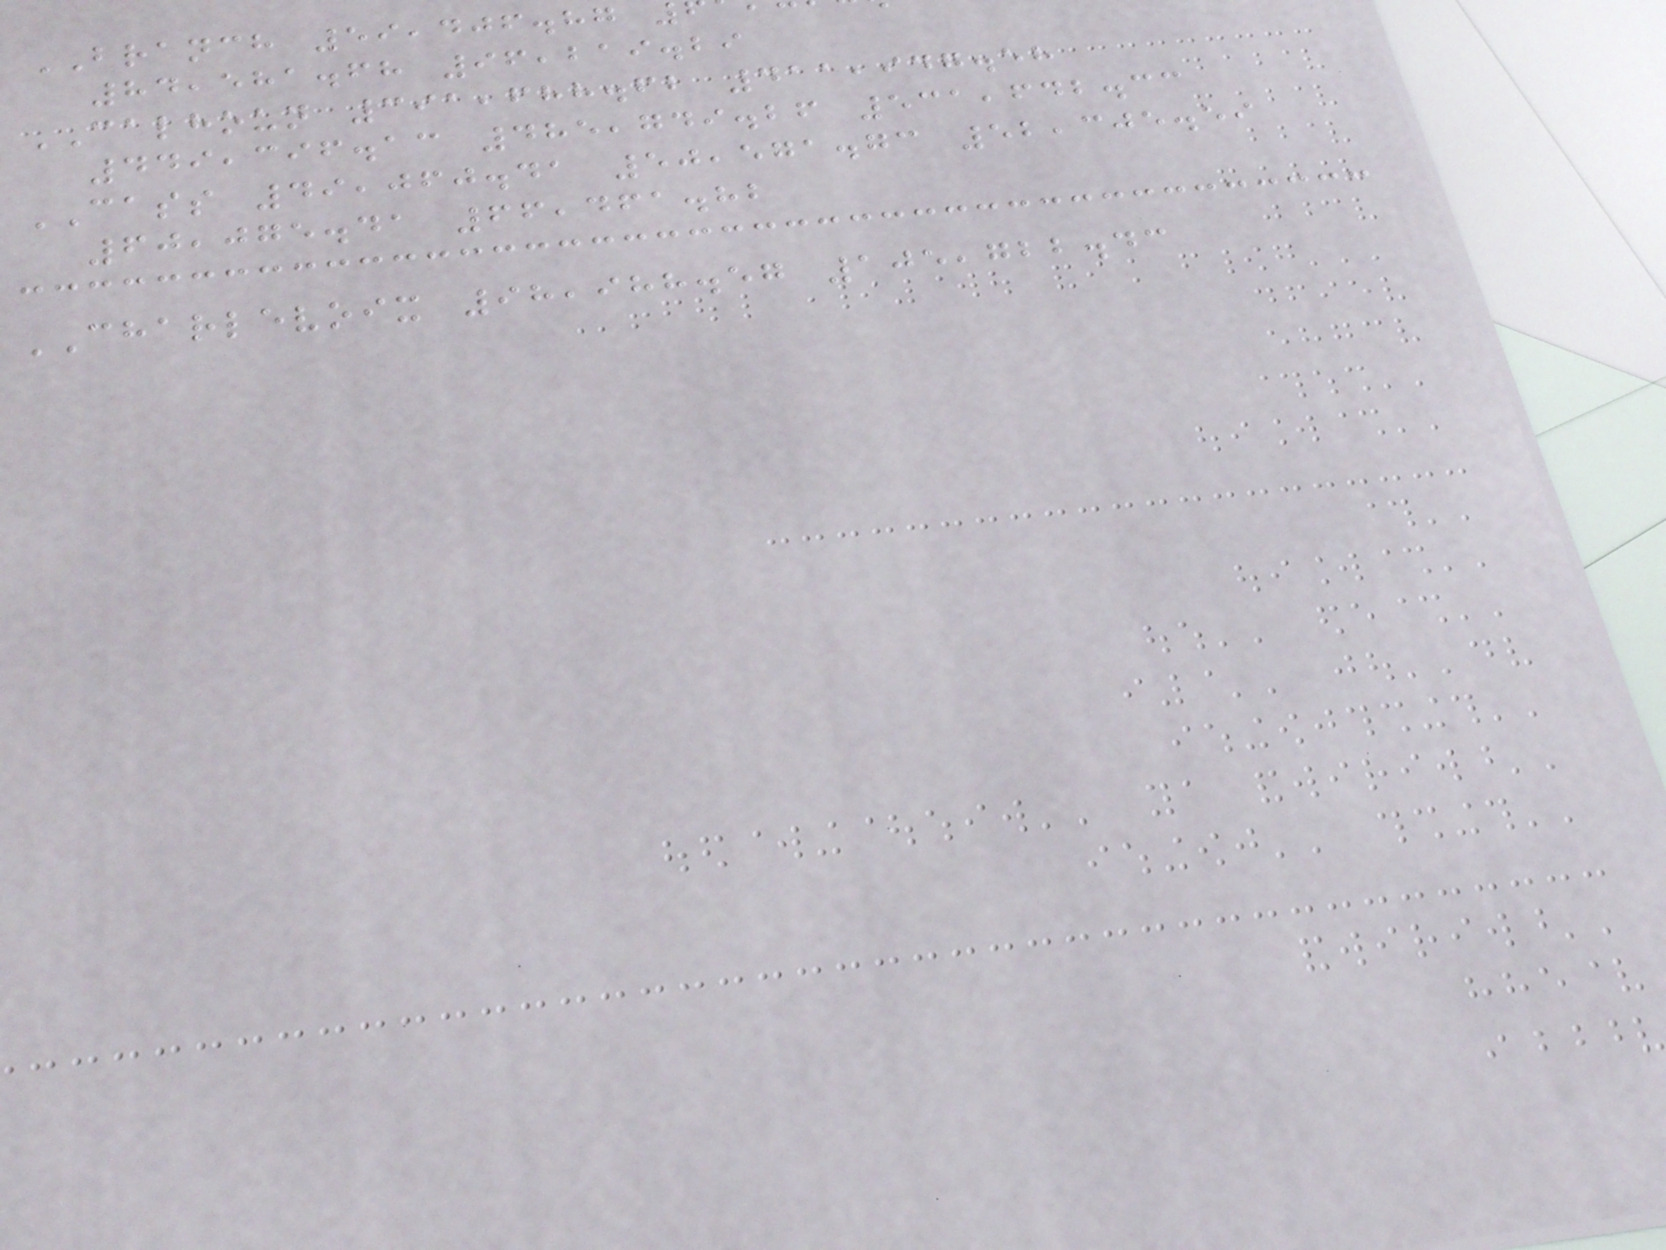BRANCH 59,406.87
84,581.68 96,219.29
CALHOUN 391,688.62 411,947.58
449,396.13 485,749.26 531,642.33
CASS 49,060.41 50,571.73 52,305.59
60,075.41 66,461.82
CHARLEVOIX 98,988.57 105,722.43
